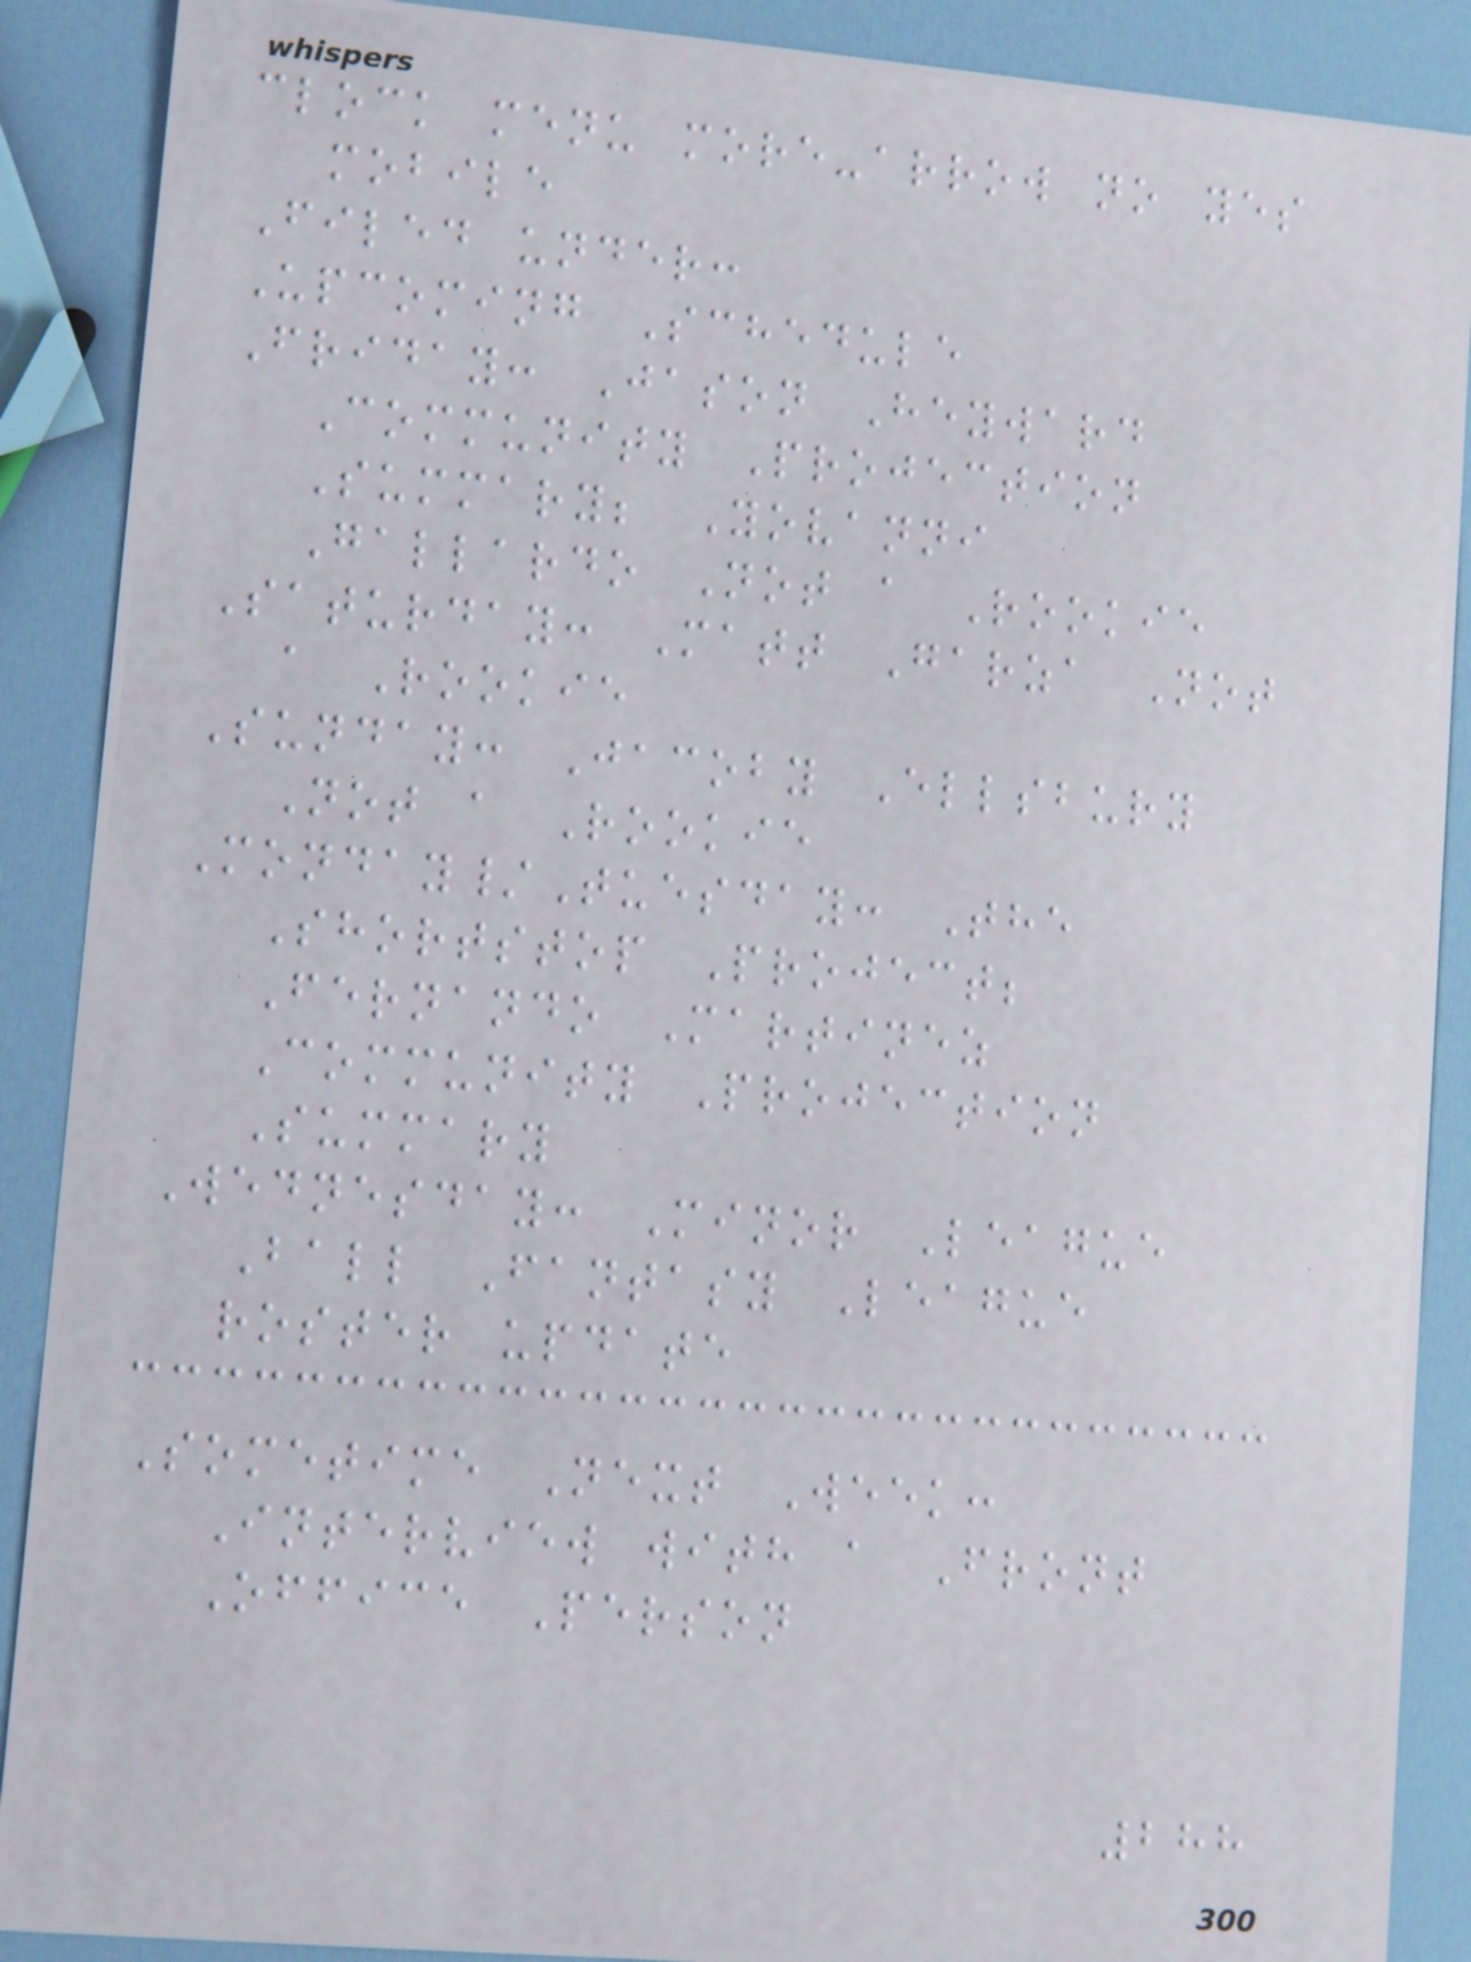clock menu more-arrow no yes
mobile
Filed under:
Upcoming Schedule
Friday: Jason Heyward
Community Projection
Summary; Yovanni
Gallardo Not a Rookie
Saturday: Matt Garza Not
a Rookie
Sunday: Jacoby Ellsbury
Not a Rookie
Monday/Tuesday: The
Shortstop Project;
Fernando Martinez
Community Projection
Summary
Wednesday: Minor League
Ball Fantasy League
roster update
Sometime Next Week:
Interview with a Front
Office Person
288
